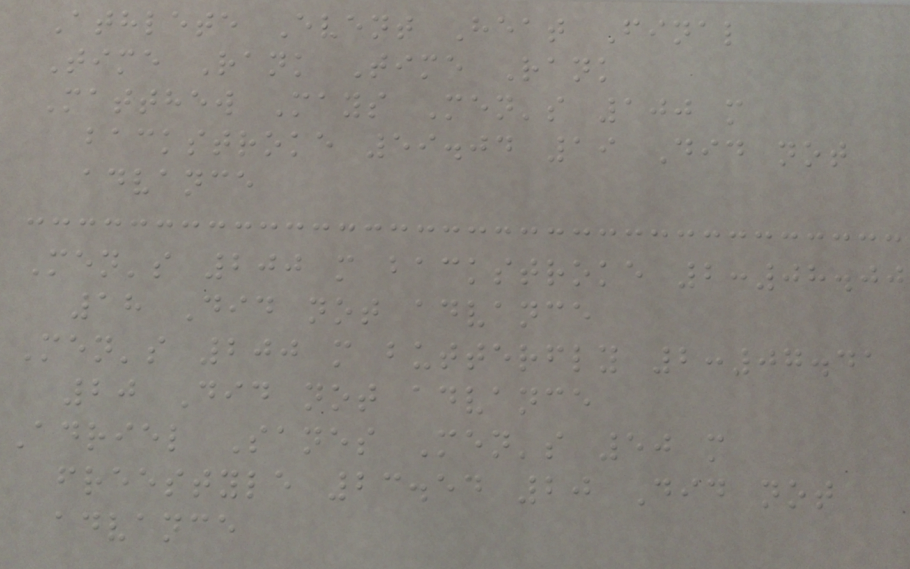Athlete Event Heat Final
Time Rank Time Rank
Matthew Mays Men's 100 m
backstroke 59.04 19 Did not
advance
Men's 200 m backstroke 2:08.00
18 Did not advance
Men's 200 m butterfly 2:07.41
20 Did not advance
Adriel Sanes Men's 50 m
freestyle 23.54 20 Did not
advance
